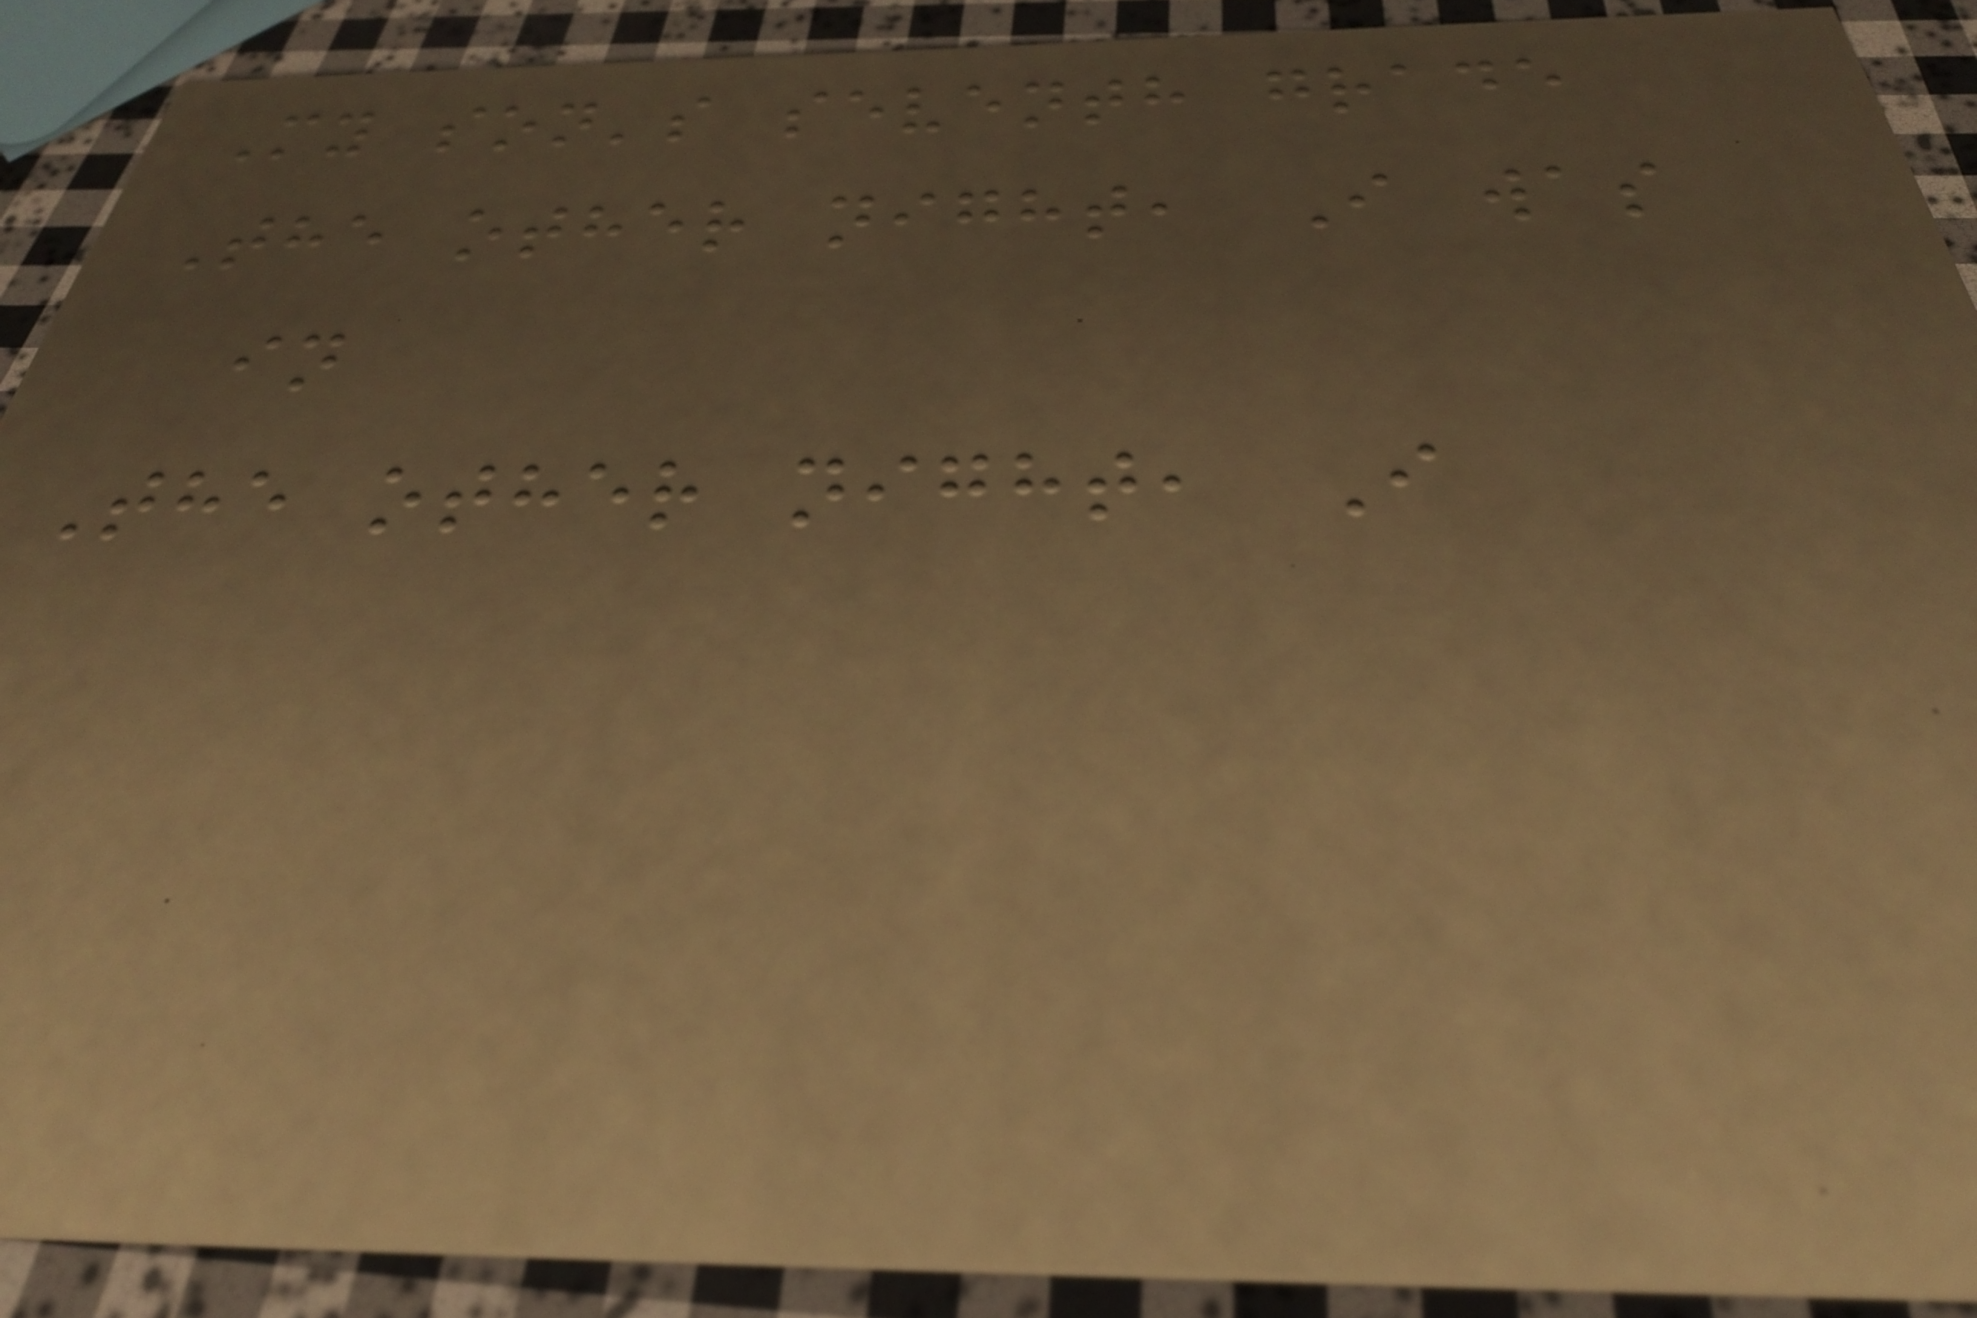My son's seventh grade
The other night, I was
in
The other night, I
